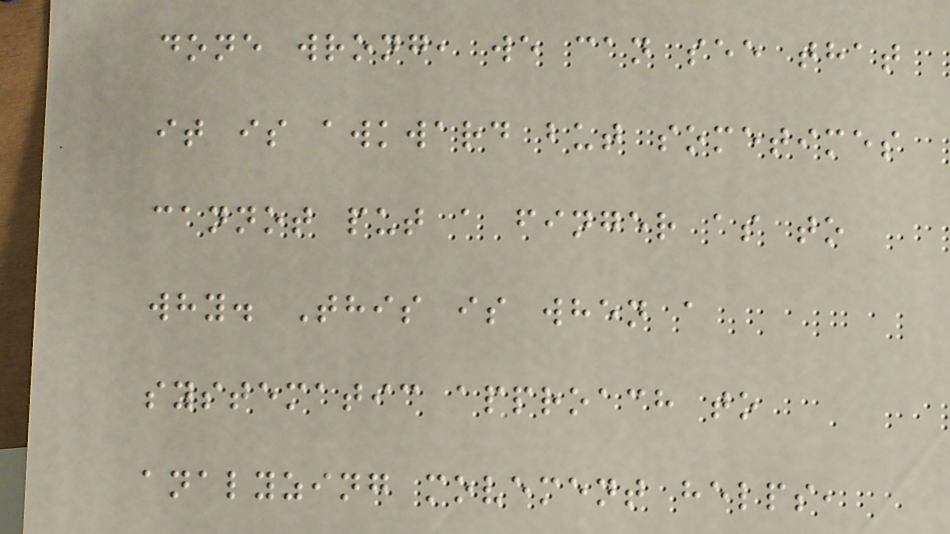done wrong, we can see that
it is awkward but sometimes
cannot put a finger as to
why. This is when a
systematic approach to
analyzing movement helps,
